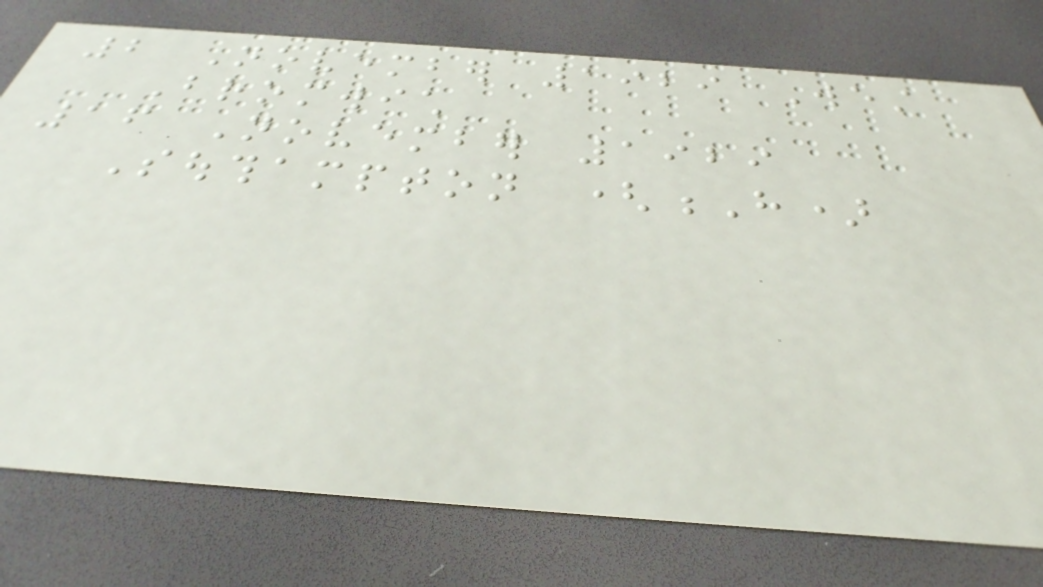2 November 1929 West
Bromwich
16 November 1929
Southampton (H)
